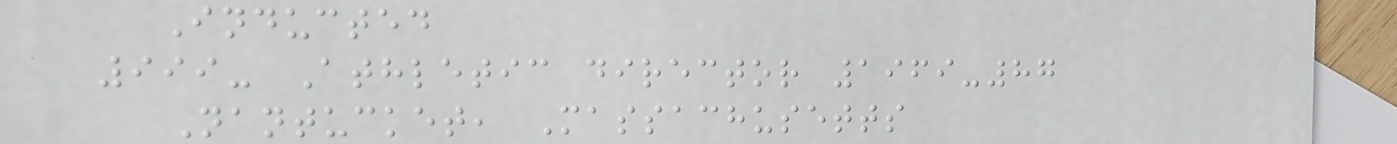Inducted
999- Athletic director 1969-87
Nantucket, Massachusetts
